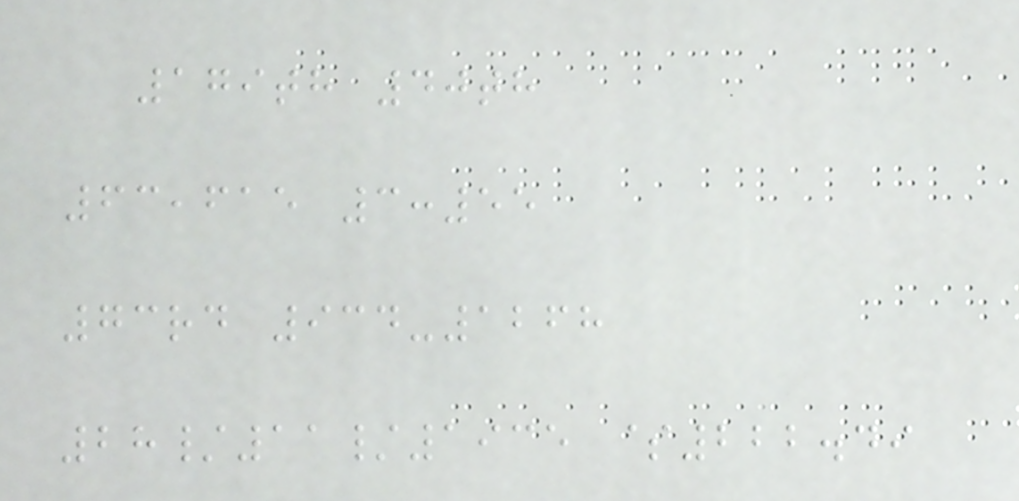179th 40th
63,615 3:55
73rd 934-1268
28/11/1935 $222.49
